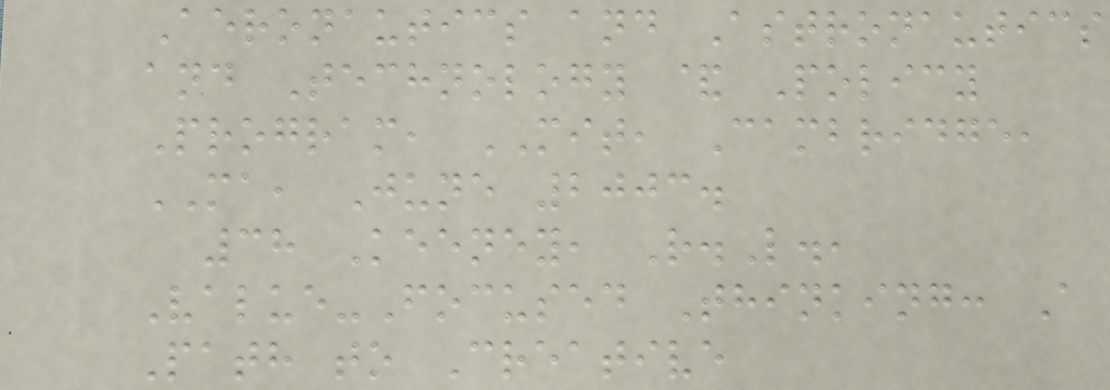Aeronautics and Astronautics
and Technology & Policy
Program, MIT, Cambridge,
MA, June 2003.
38 Keeney, R.L.,
Value-Focused Thinking: A
Path to Creative
